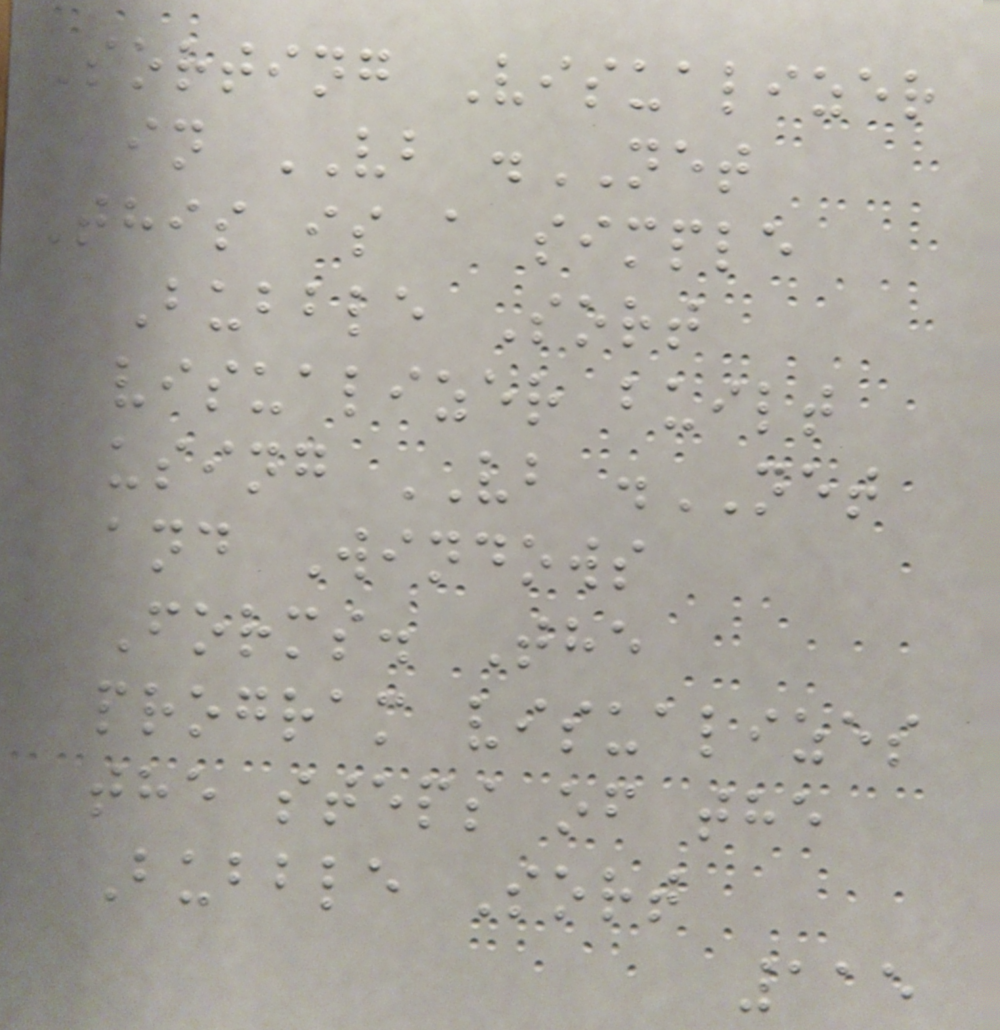Sorting Visualizer
in VB .NET
This is a simple
Bubble Sort
visualizer built
using VB .NET
and Windows
Forms. The
program visualizes
the steps of the
Bubble Sort
115
